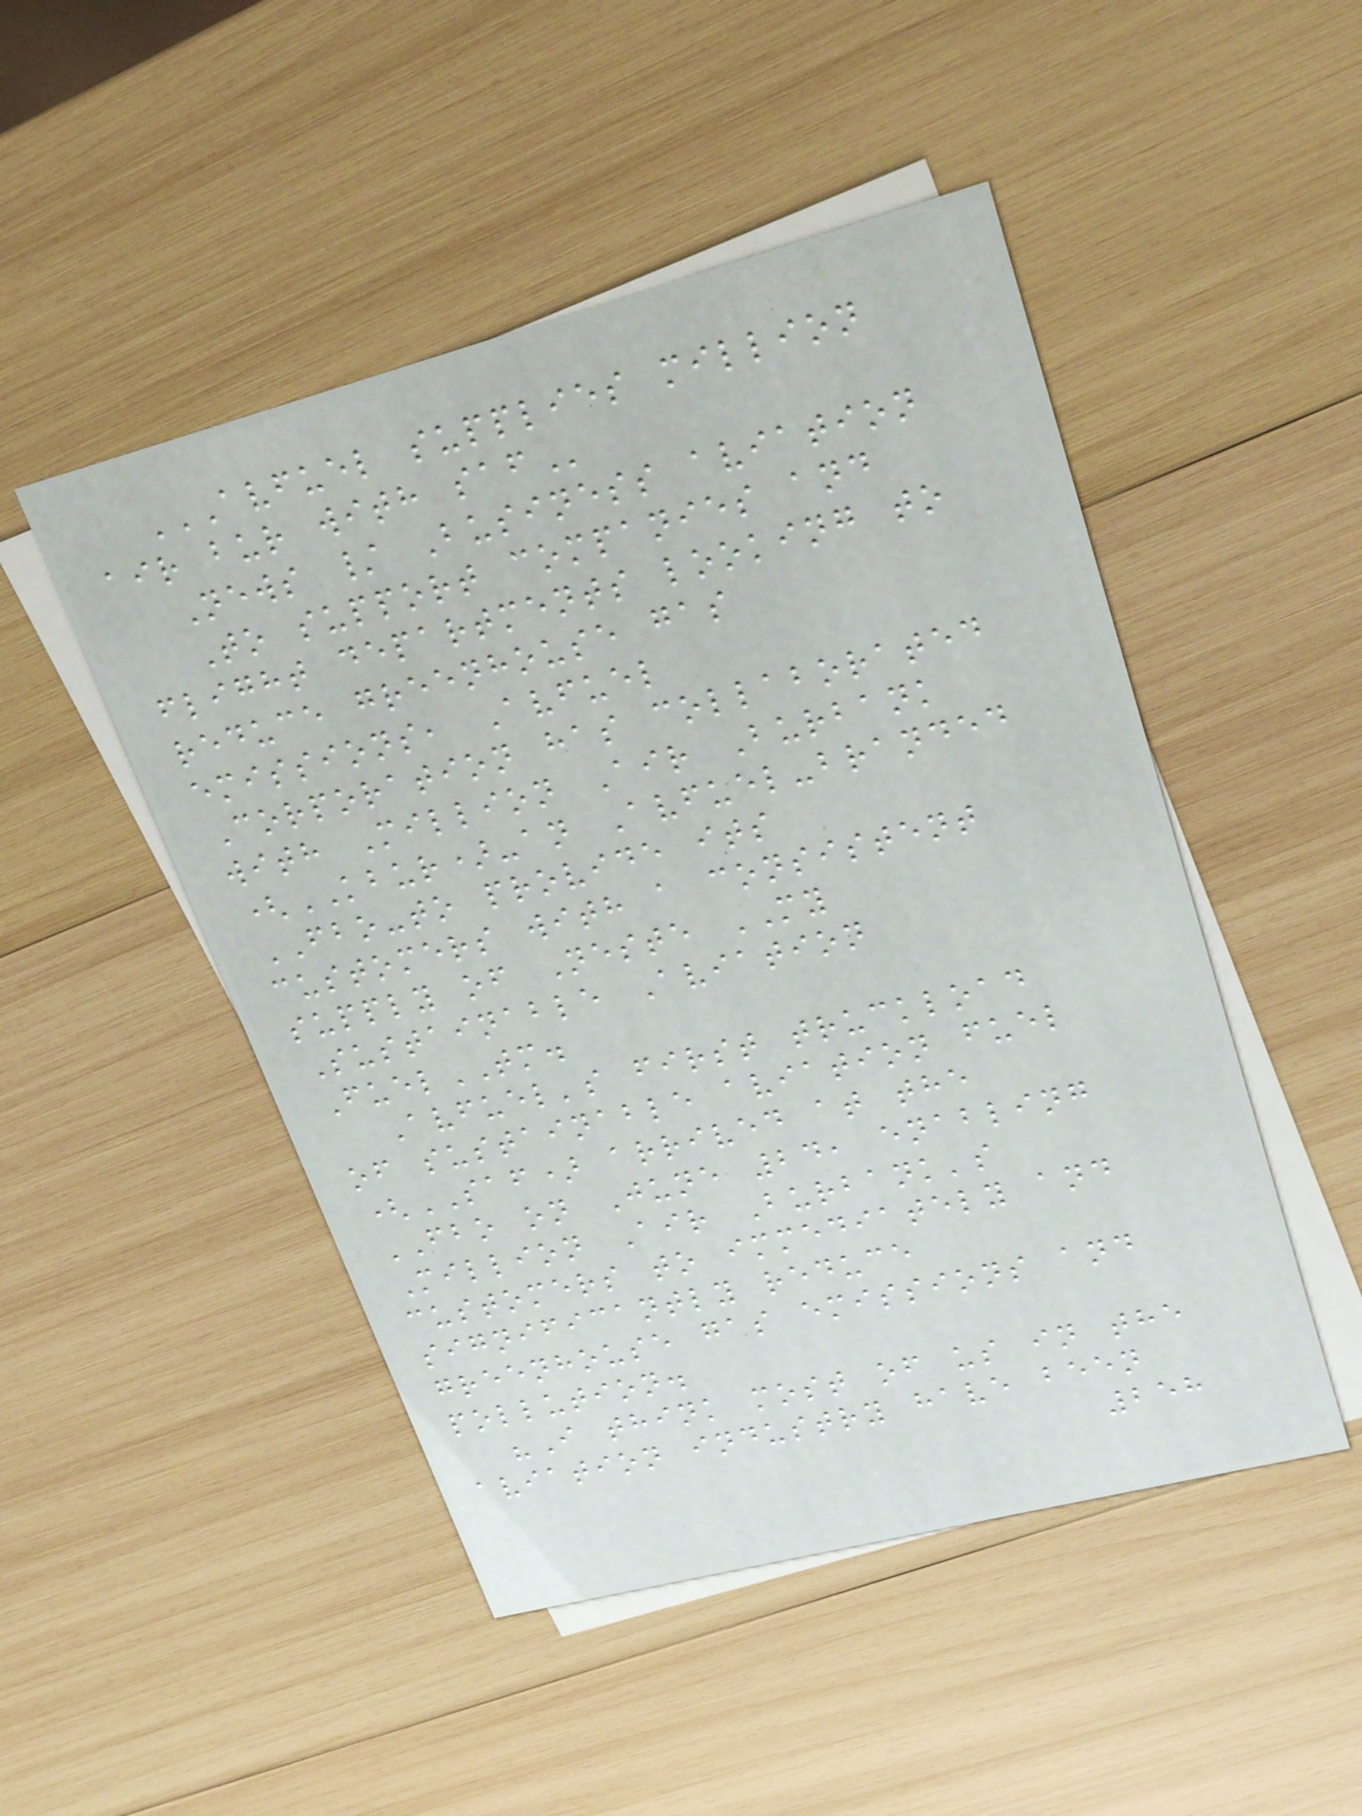AVFUEL SUPPLIES MILLION
AIR BUR WITH SAF
News / Business aviation
To support companies and
flight departments looking to
reduce greenhouse gas
emissions, Avfuel
Corporation has collaborated
with Million Air Burbank
(KBUR)-an Avfuel-branded
FBO-to provide its
customers with a consistent
supply of Neste MY
Sustainable Aviation
FuelTM.
Avfuel's first truckload
of sustainable aviation fuel
(SAF) arrived at the
FBO on June 24, enabling
Million Air Burbank's
customers to immediately and
significantly reduce
greenhouse gas emissions and
pollution.
"I think most of us in the
aviation industry have been
258
